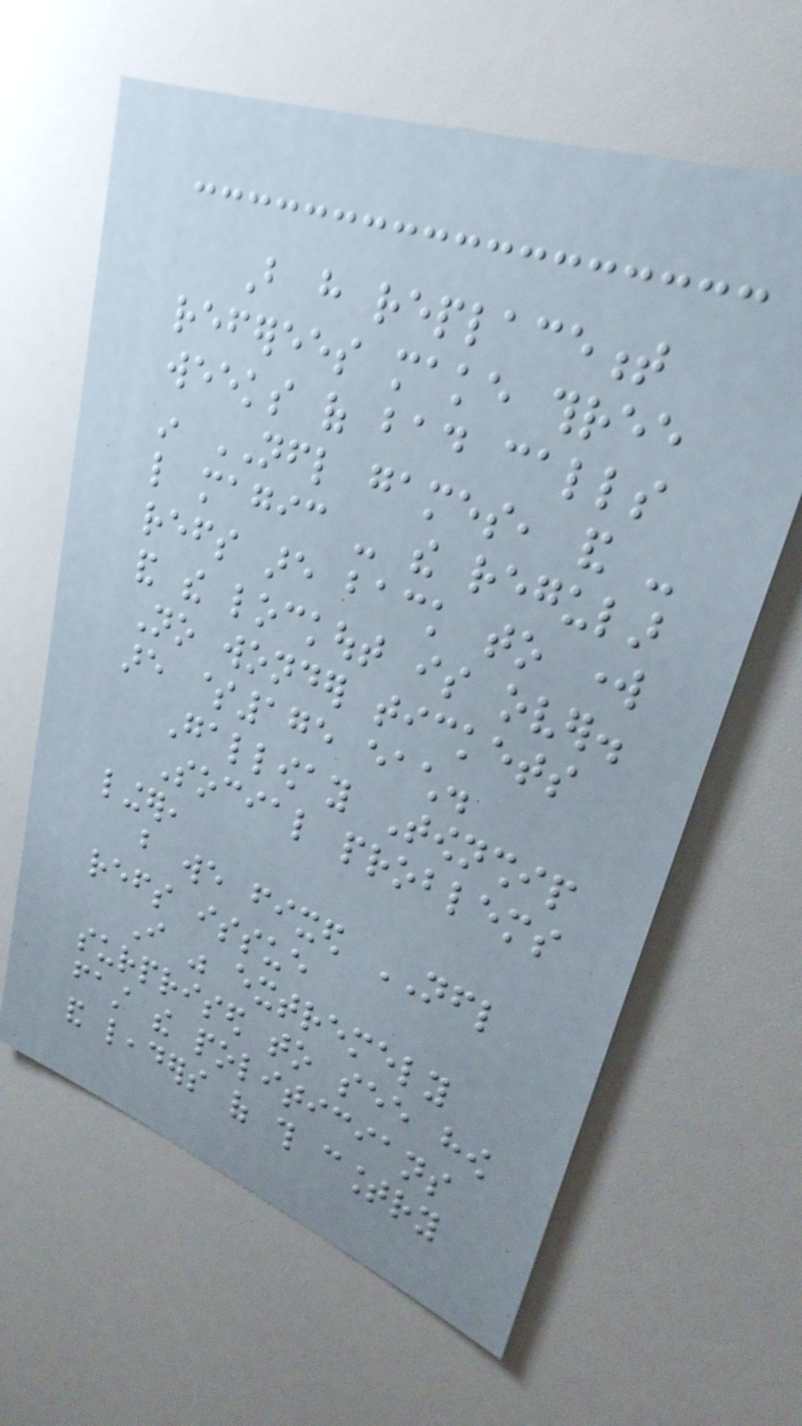But have replacement
referees make three
weeks of bad calls
in NFL games, and -
like magic - the regular
refs are back to work
and the lockout is over.
No wonder tickets
are $175 each.
Galloway Township
Social problems
linger,
but we fixed NFL
refs issue
I was extremely
surprised to see how
fast the politicians
and leaders of this country
